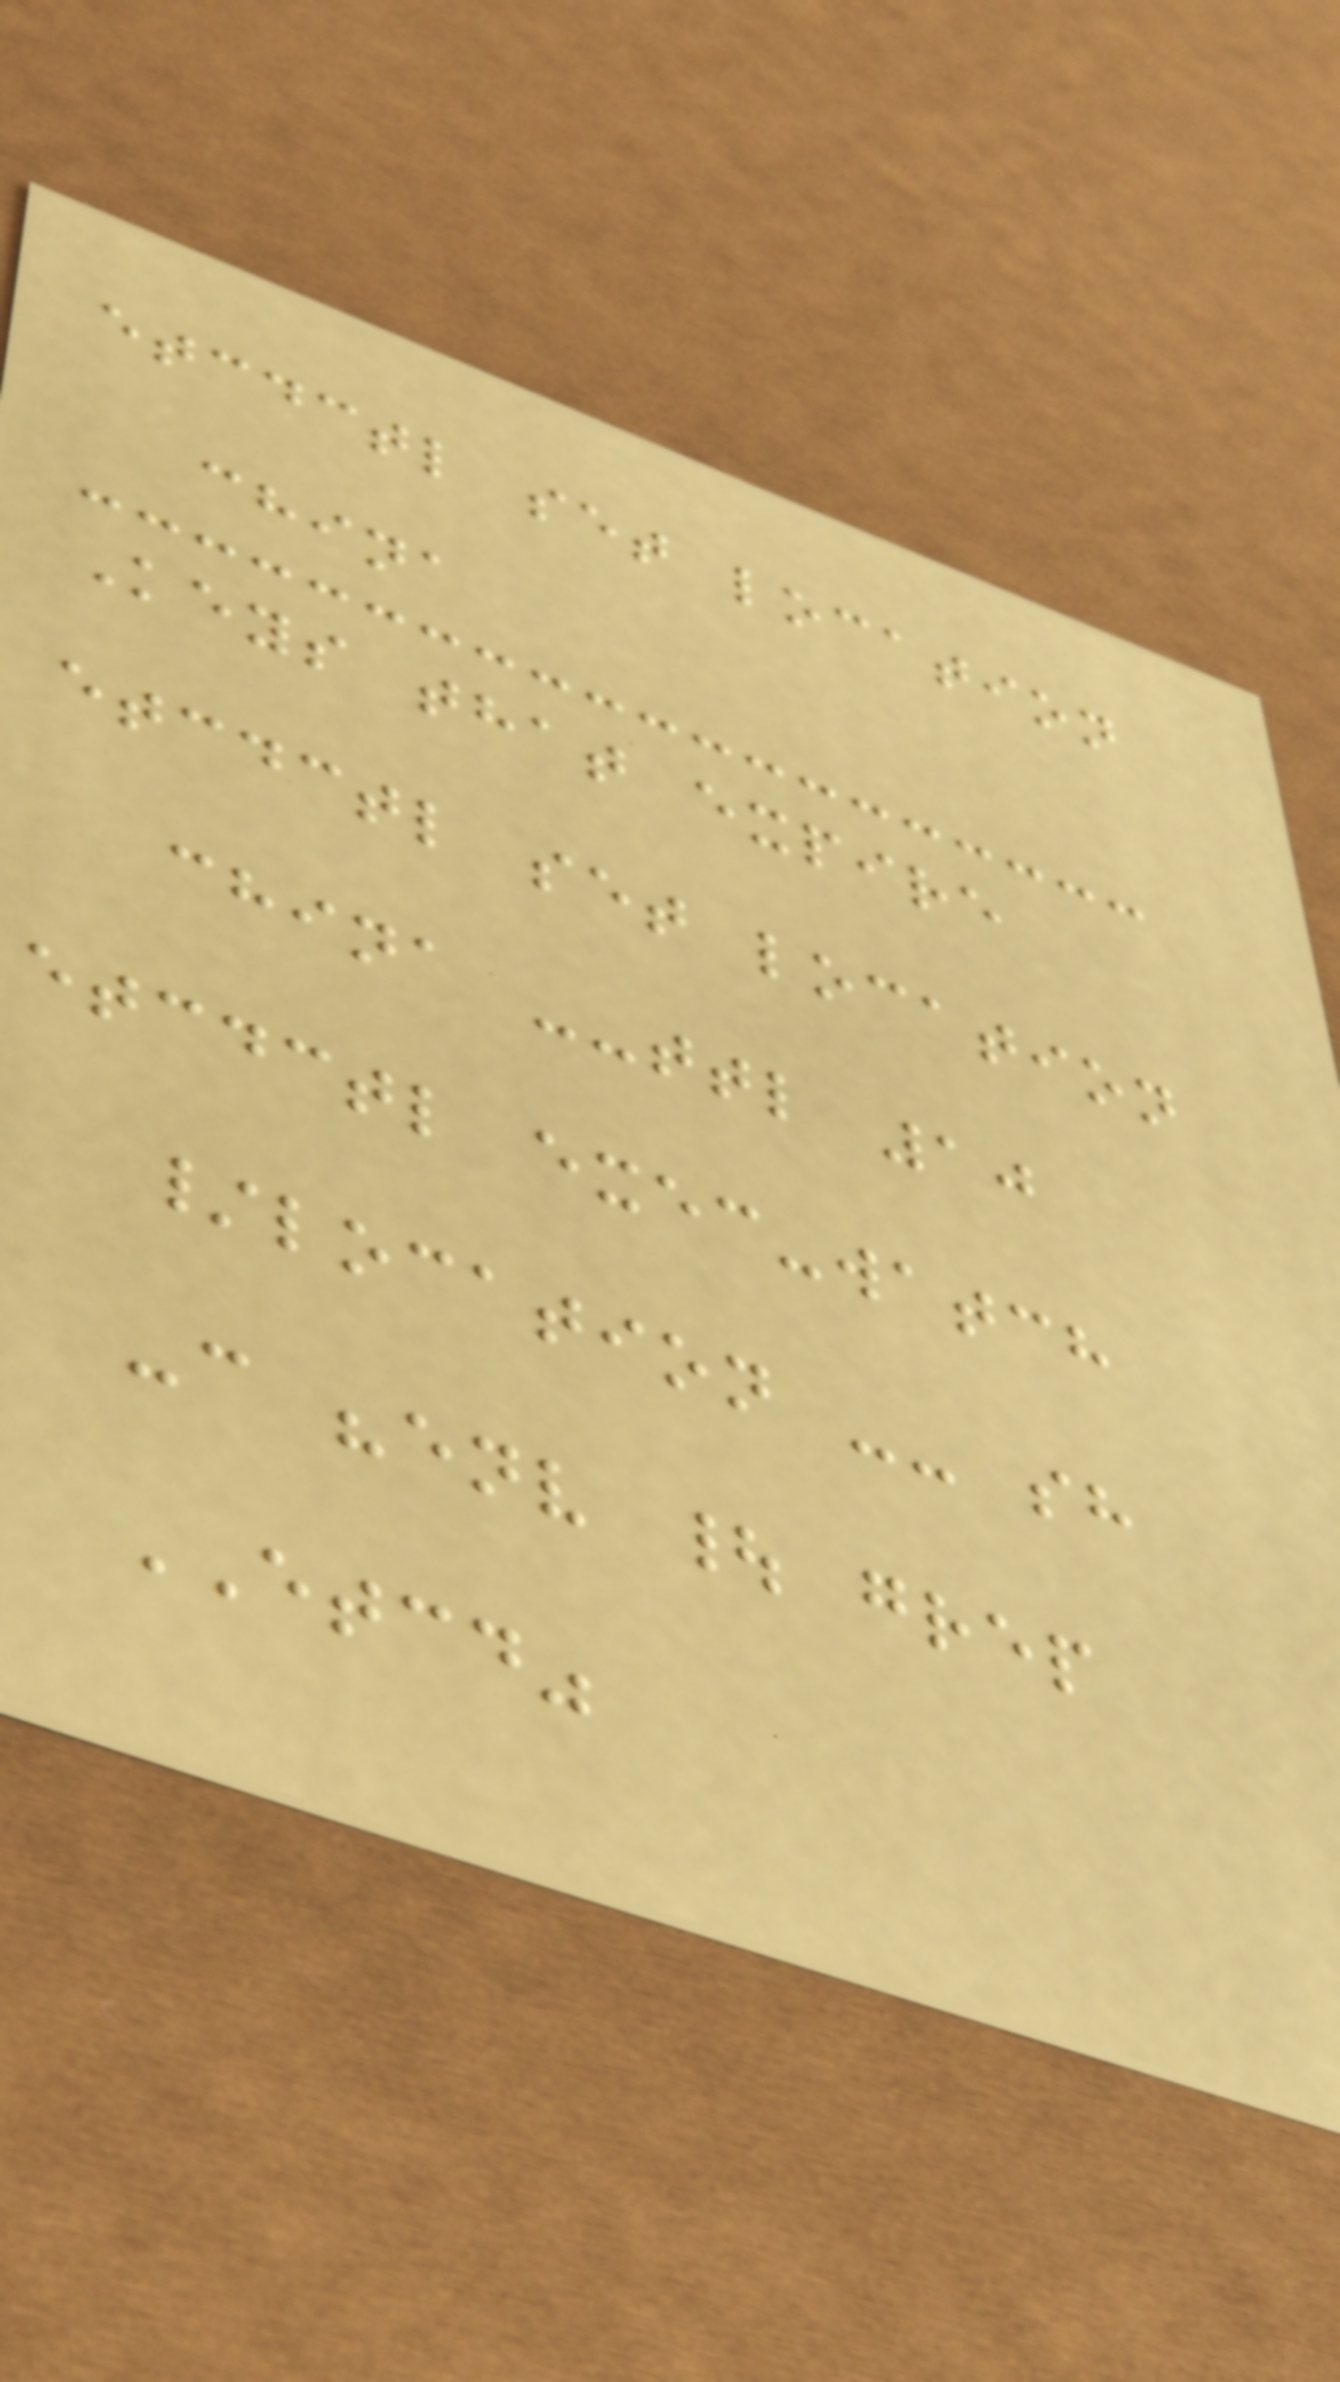etcdctl set location
china
Keys that expire
etcdctl set location
china --ttl 10
etcdctl exec-watch
/location -- sh
-c "env | grep
ETCD"
